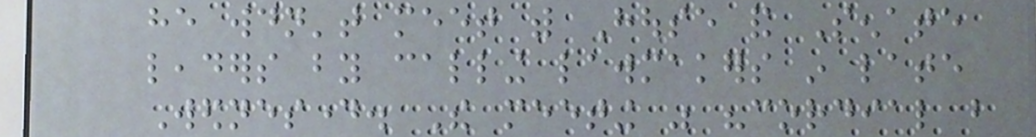he wouldn't meet with House and Senate
leaders by calling lawmakers in late
Wednesday. The meeting was "cordial but
